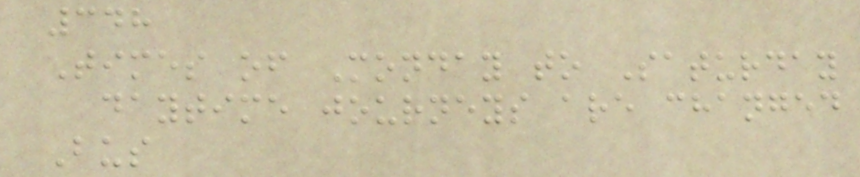348
Times of Monday to Saturday
daytime journeys are changed
Bus
